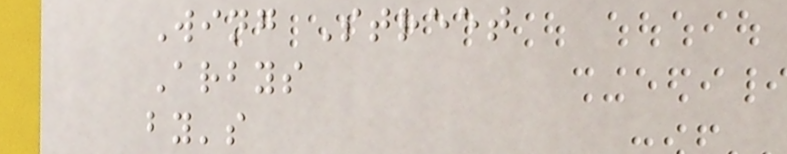Wing Street
Arbys
by's
